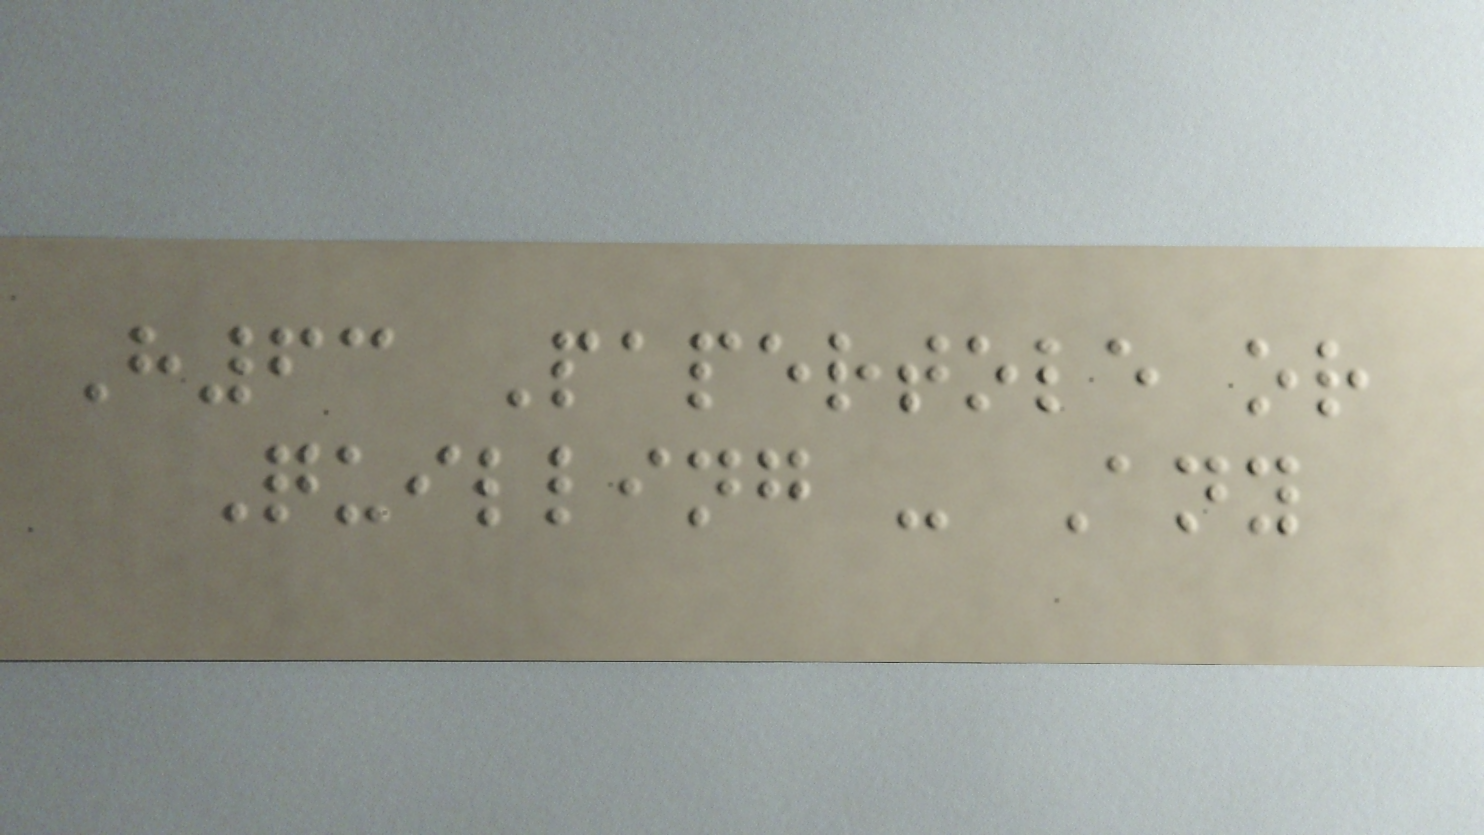H63 Papertole or
Quilling - Any
